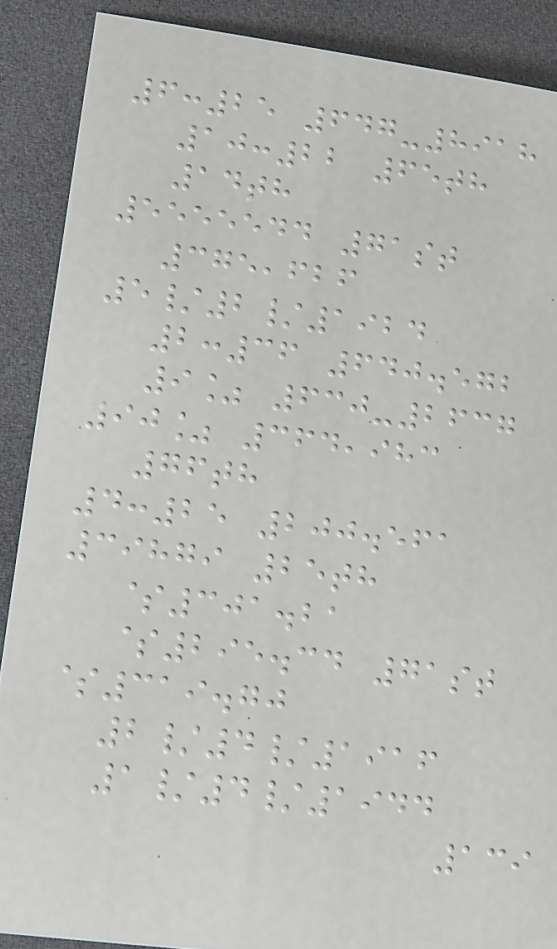6:25 647-8918
10:22 65th
14th
5555544 71st
375,626
5/2/1924
2:36 640.572
9% 630-2637
90% 364,983
76th
4:25 200.561
39879 25th
$301.21
$295.34 71st
$319.70
2/4/1916
1/4/1944
139
